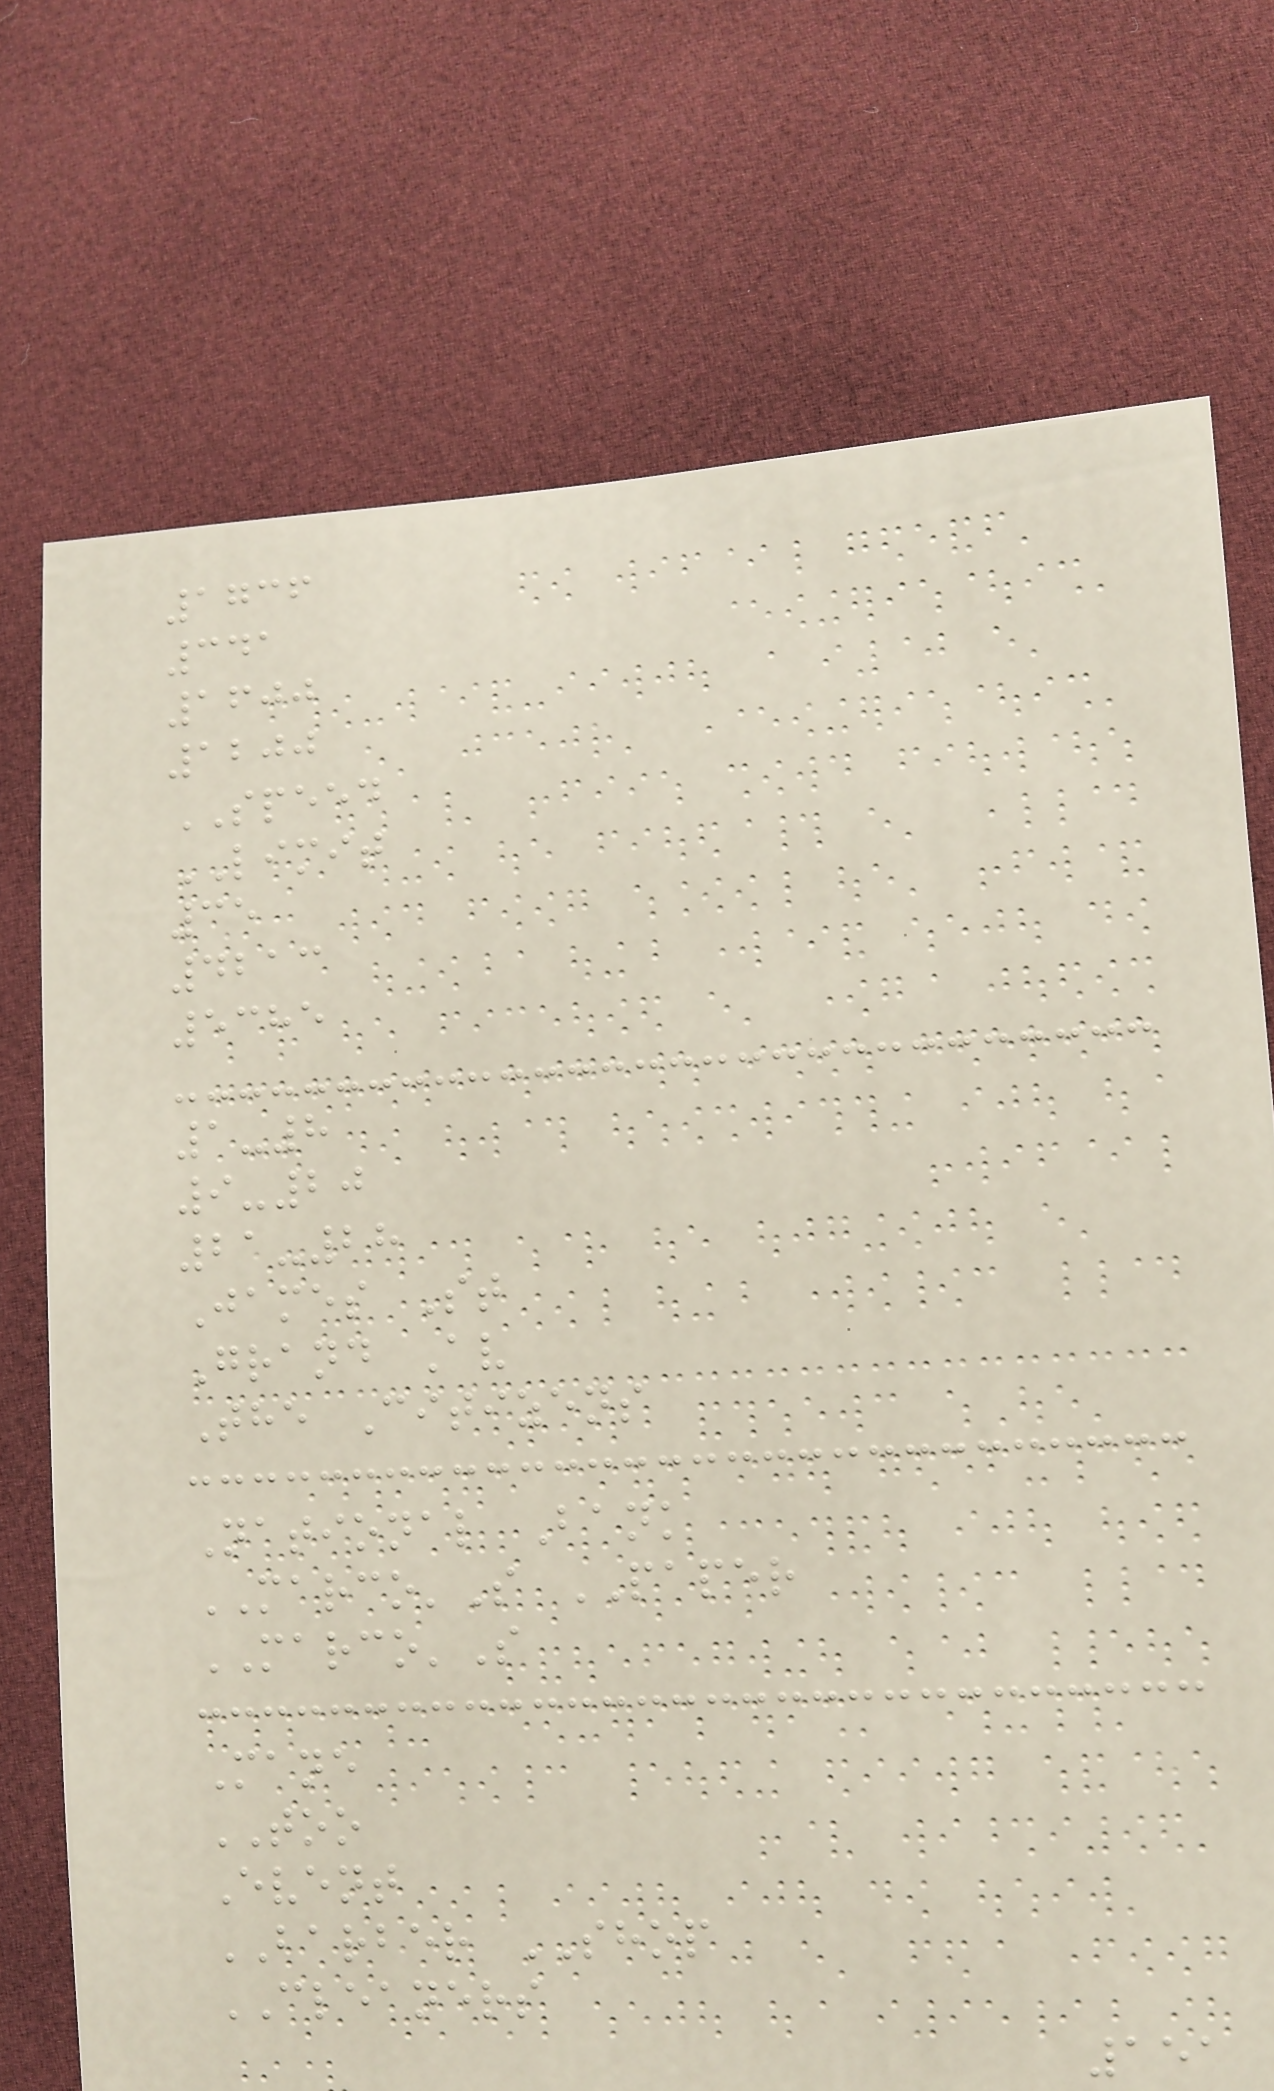1736
341
1600
1200
SPEED
LIMIT
35
4213
5385
1-8
9-20
21-28
James St
Grand Av
The Citizens
National Bank
MARCO'S PAPER
MARCO'S
Mane
TOO
Event
BARBER SHOP
CLEANERS
151
